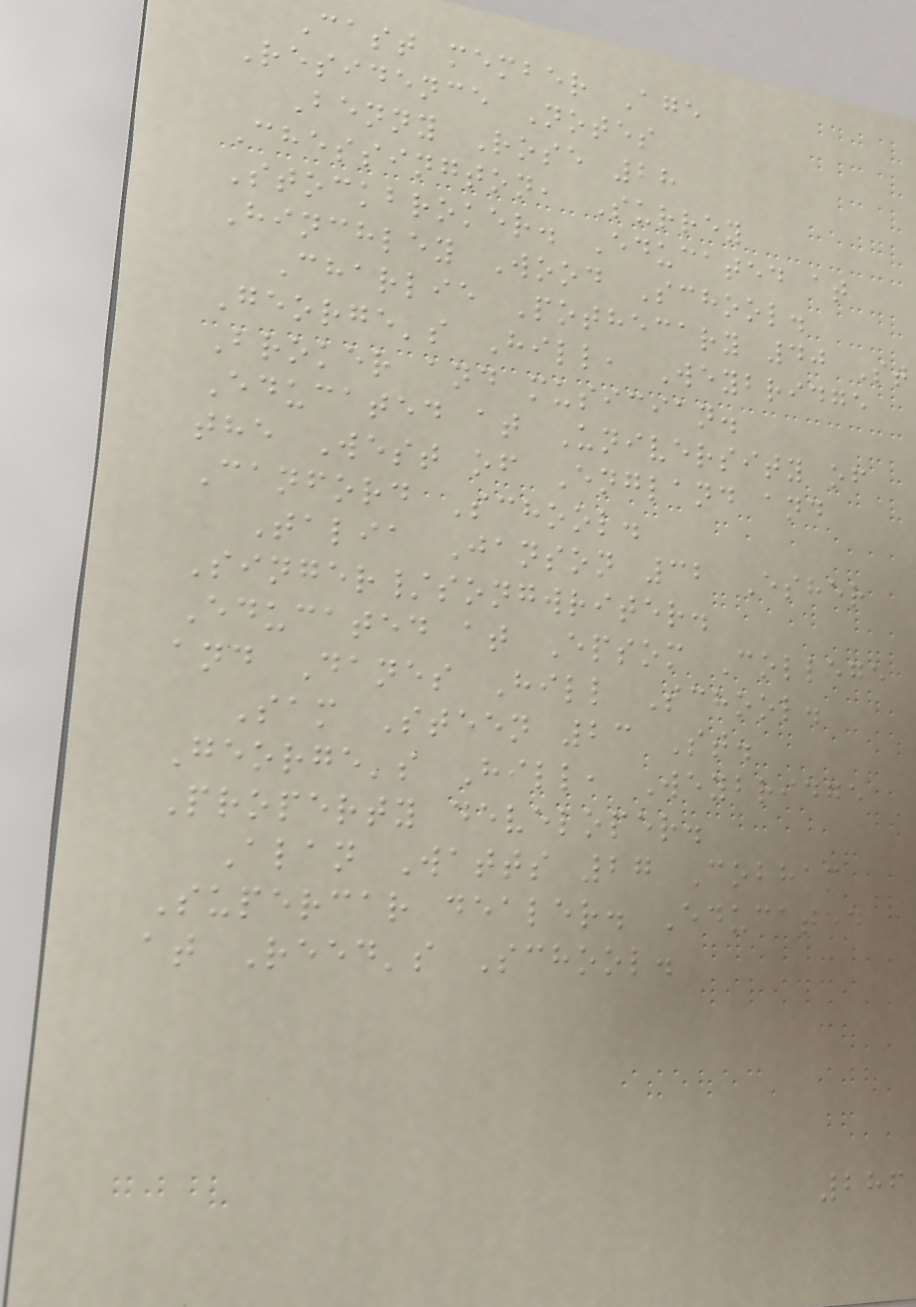Cast member Age
Residence Notes
Benny Rose 28
Chessington, Surrey
Stockbroker. Educated at
Hinchley Wood School.
Charlie Pothecary 40 St
George's Hill, Weybridge
Broker and musician.
Educated at University of
the West of England and
Canford School.
Talia Janson 32 Esher
Singer/songwriter.
Educated at Epsom College
and Danes Hill School.
Sam Steen 23 St.
George's Hill, Weybridge
Property developer.
Alan Watts 27 Cobham
Supercar dealer. Educated
at Reed's School.
286
